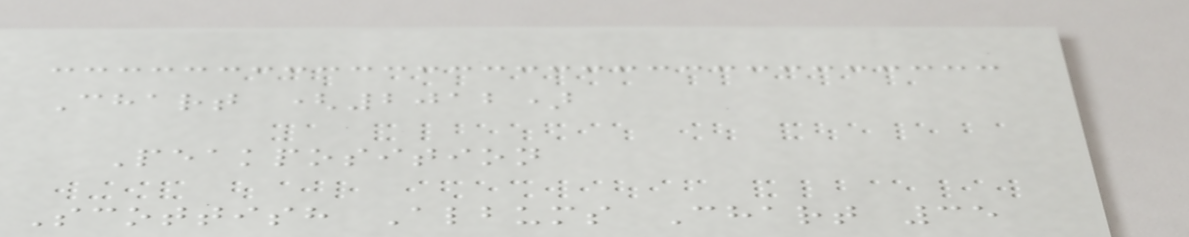Chart (2012)
Peakposition
Scottish Albums Chart 35
